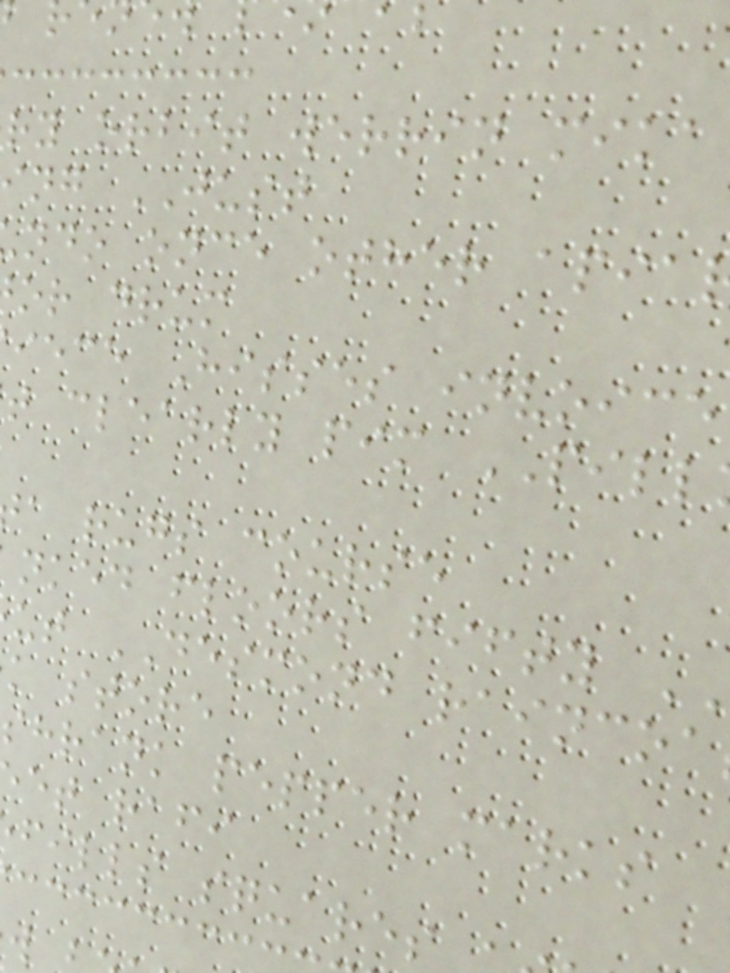ry orbit werrin mika
ing JUST
ndo once other apia
or drum
iece Hisses invoice
t clearly pim PILL
a rugs course
nked floors fifty
ut DESMOND raincoa
k store
shrank pepper marks
et rafi
fills squares
